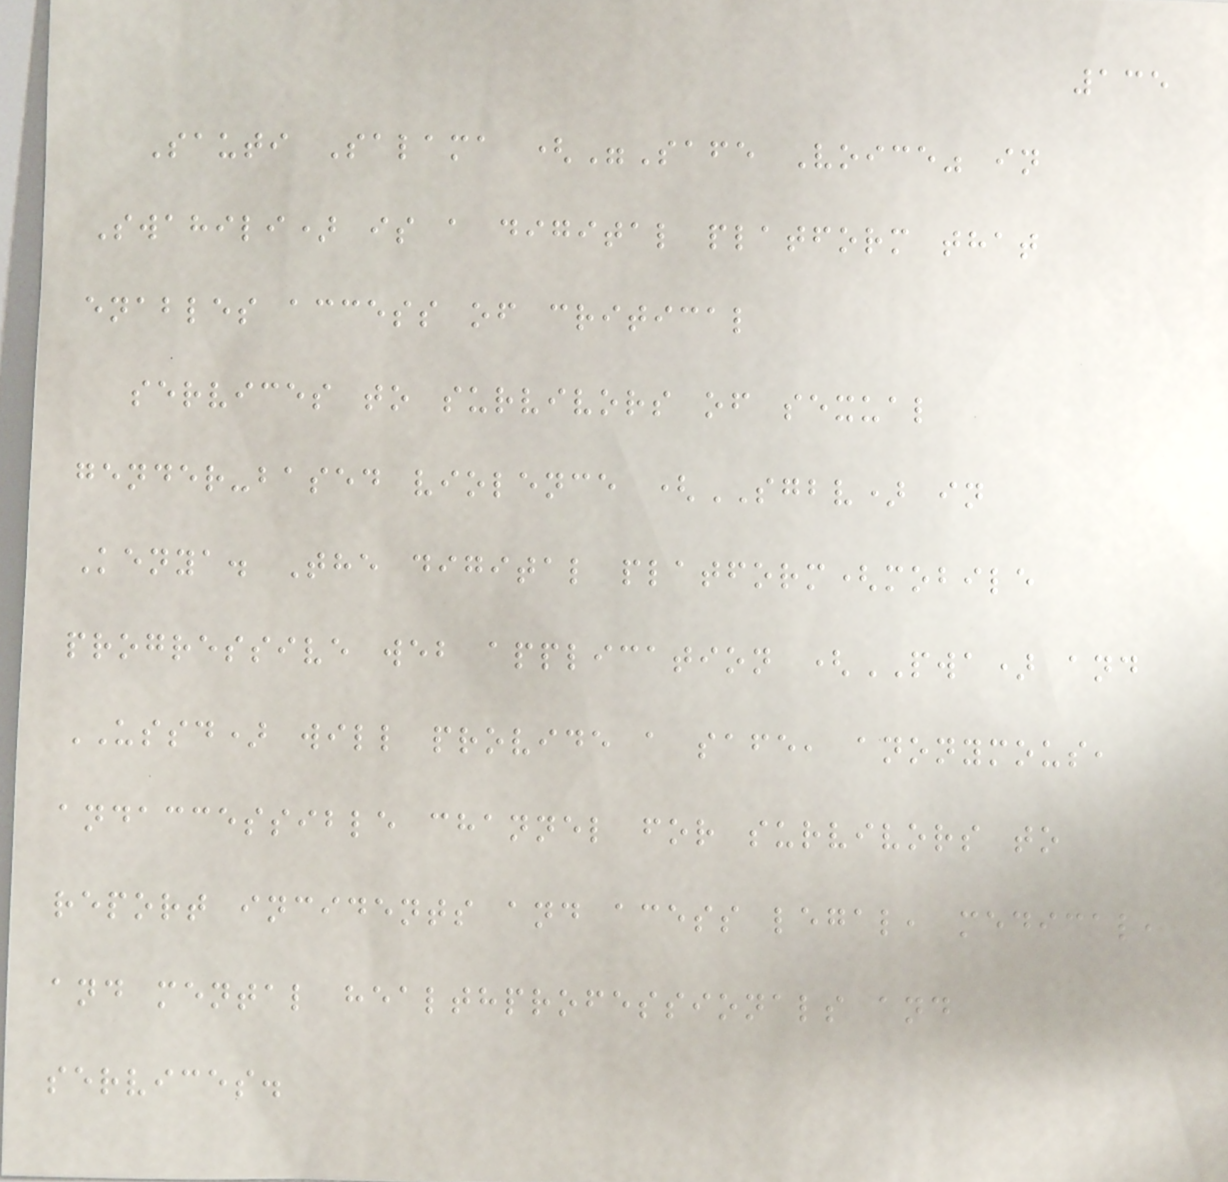135
Sauti Salama ("Safe Voice" in
Swahili) is a digital platform that
enables access of critical
services to survivors of sexual
gender-based violence (SGBV) in
Kenya. The digital platform(mobile
progressive web application (PWA) and
USSD) will provide a safe, anonymous,
andaccessible channel for survivors to
report incidents and acess legal, medical,
and mental healthprofessionals and
services.
